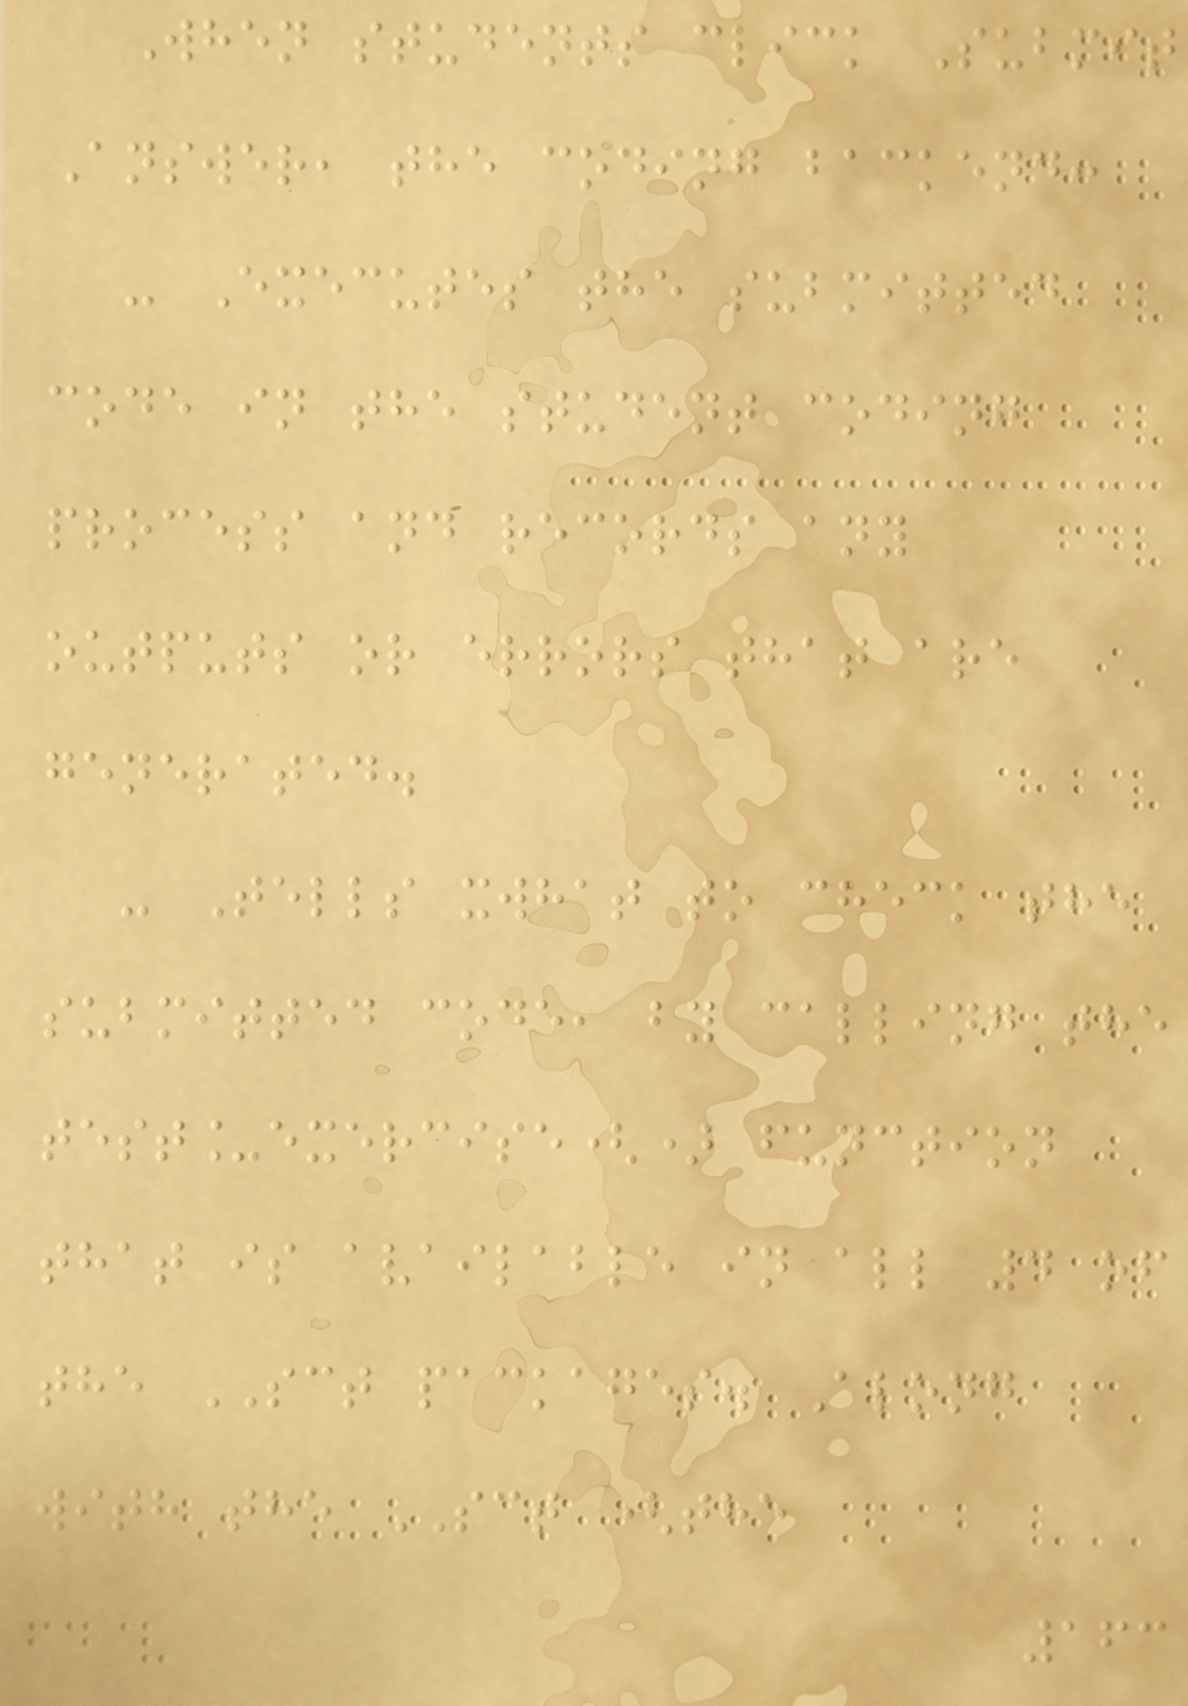When students click Submit
Answer, the coding backend:
- Executes the submitted
code in the student coding
process and records any
outputs or errors that are
generated.
- Tells xwhat to check the
submitted code, by calling the
test_exercise() function
that is available in all 4 of
the SCT packages. Along
with the SCT (the
163
